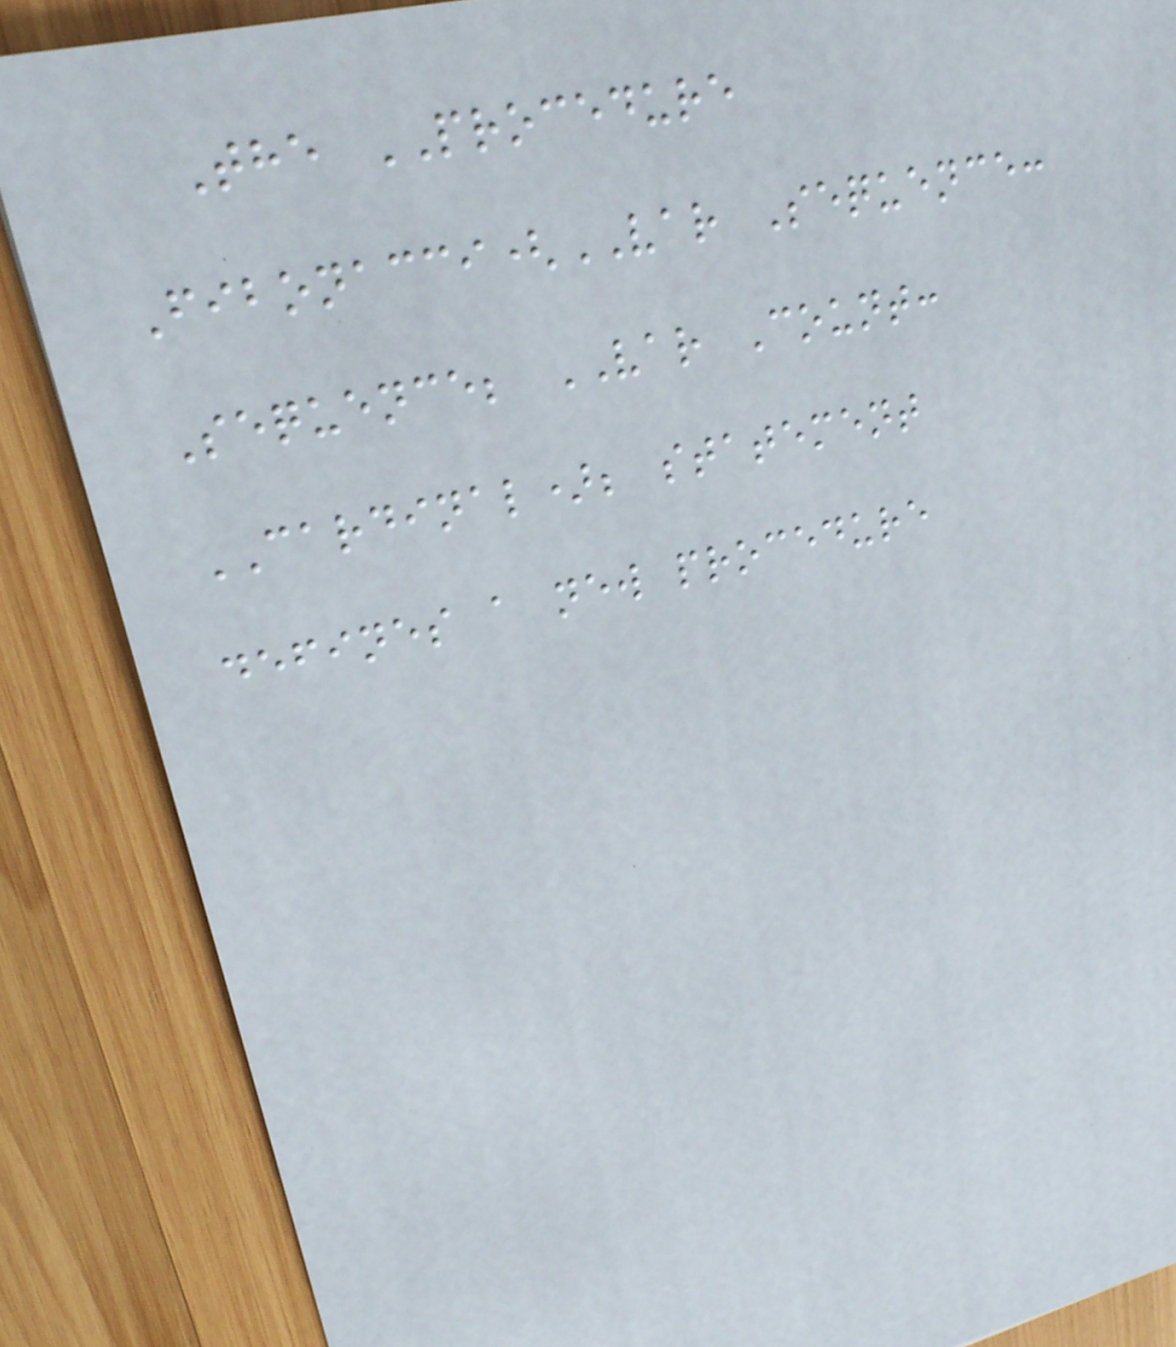The PROCEDURE
Fibonacci(VAR Sequence:
Sequence; VAR Count:
CARDINAL); statement
defines a new procedure
